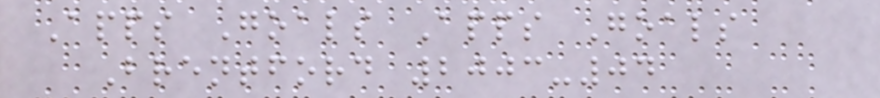Apps Goals Apps Goals
Brentford 2003-04
